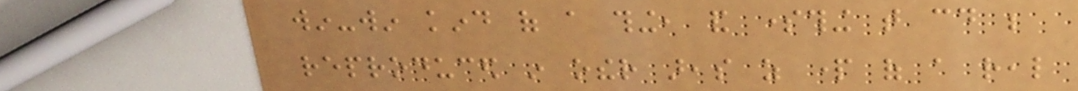win-win kind of a thing, and something that could be
reproduced in other areas as part of a real
